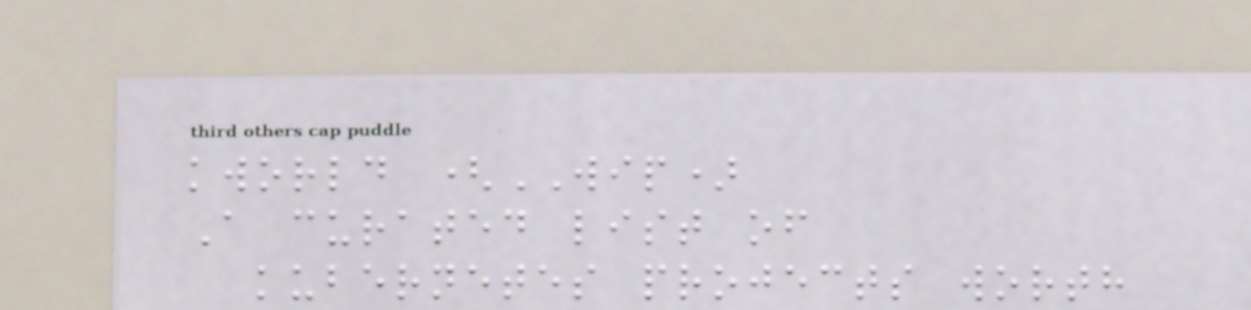kworld (WIP)
A curated list of
kubernetes projects worth
